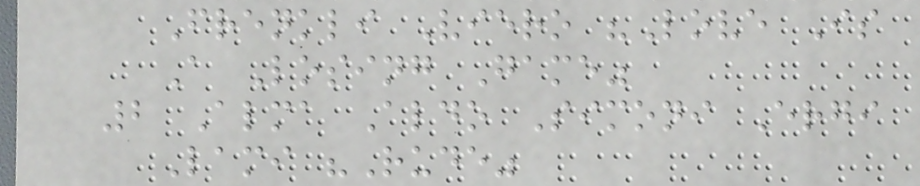Frenkli Viero "Love Is
A Losing Game"
2 Alma Aldo Simoni Ergi
Lami "Rude"
